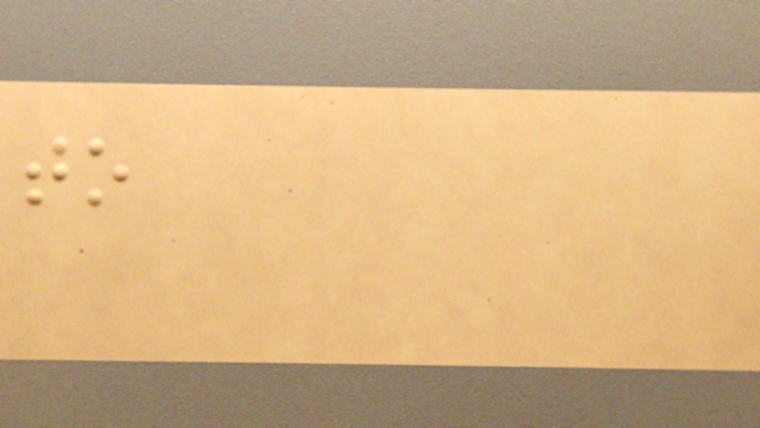to
